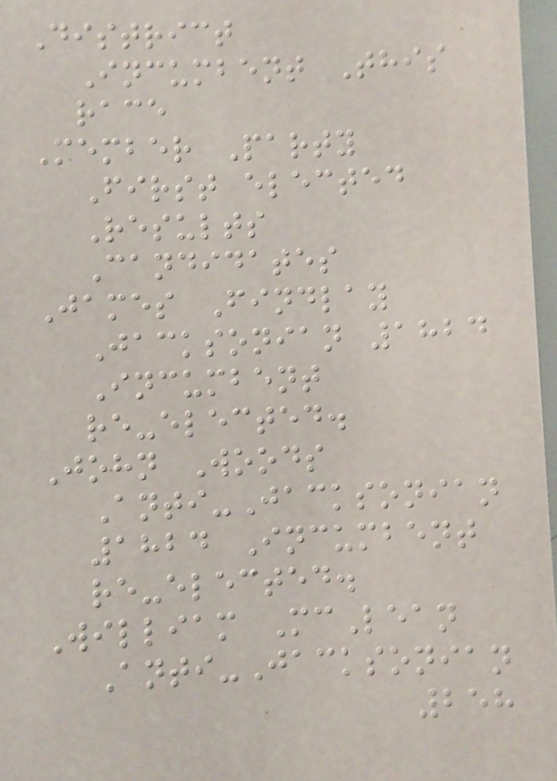District
Incumbent This
race
Member Party
First elected
Results
Candidates
James Findlay
Jacksonian 1824
Incumbent
re-elected.
John Woods
Anti-Jacksonian
1824 Incumbent
re-elected.
William McLean
Anti-Jacksonian
258
